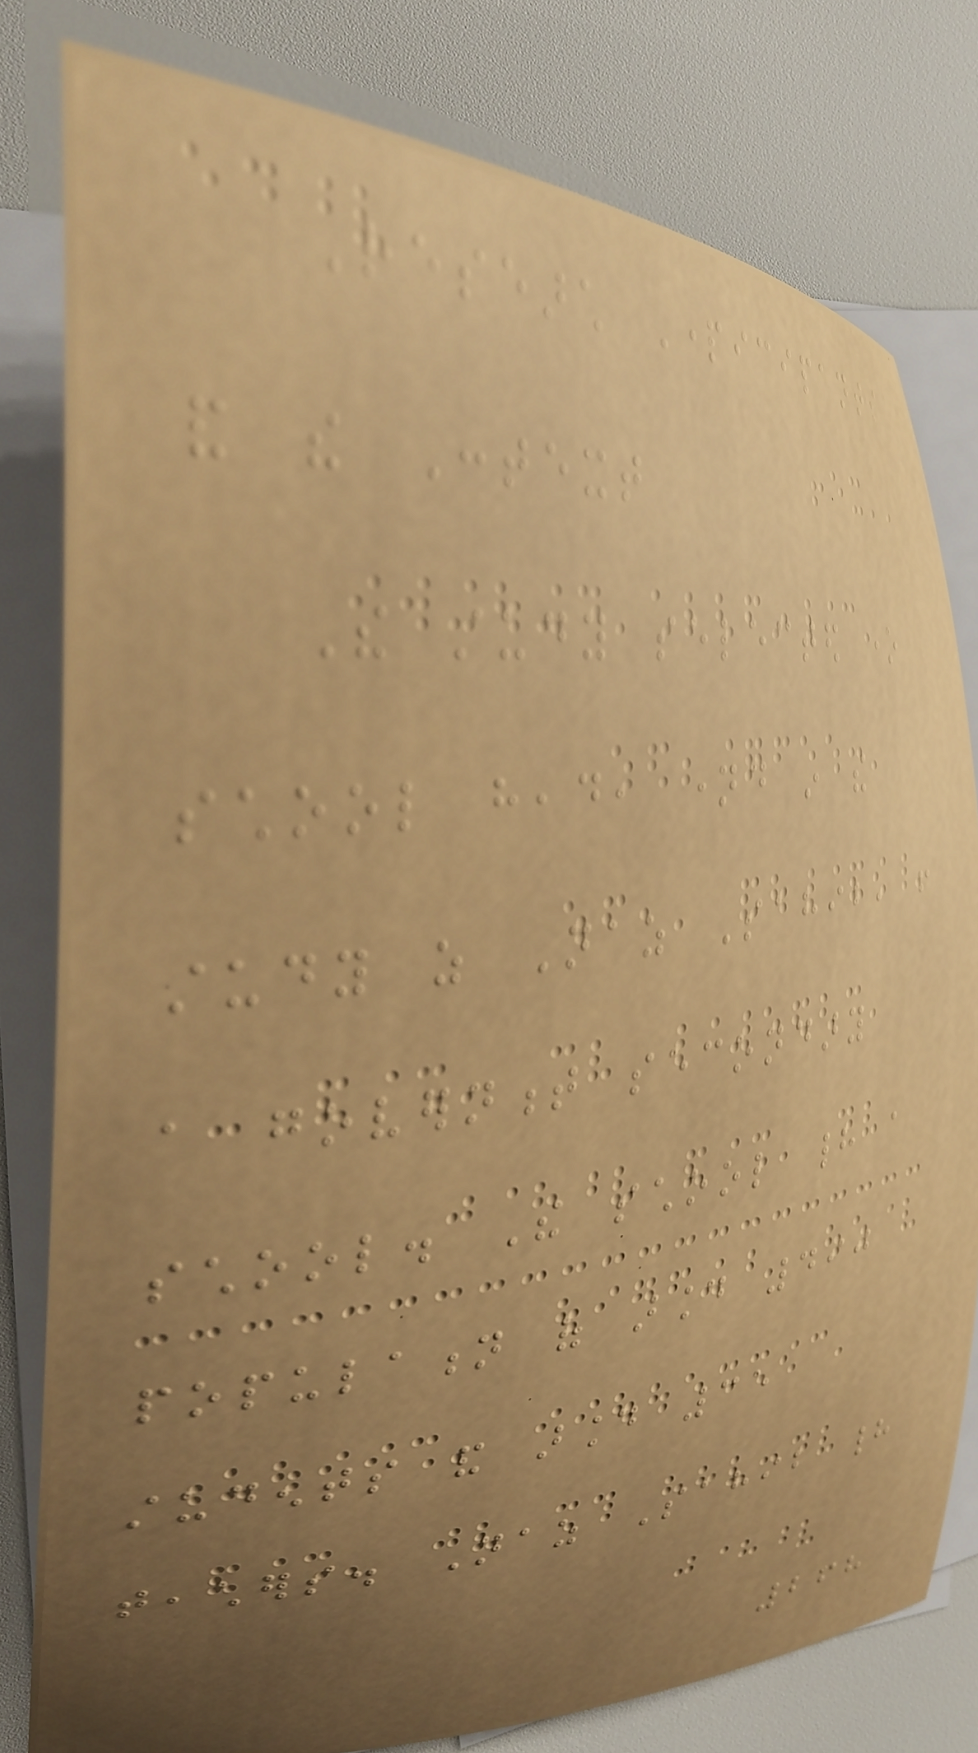Research Participants
and the Context
The study selected one
school head, named in the
study as Naz Sahib, from
a government secondary
school. The school had a
population of around 490
students and around 35
teachers. Naz Sahib had
268
